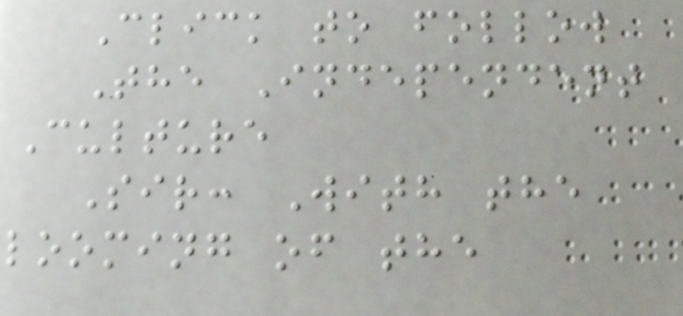Click to follow
The Independent
Culture
Sir: With the
looming of the
